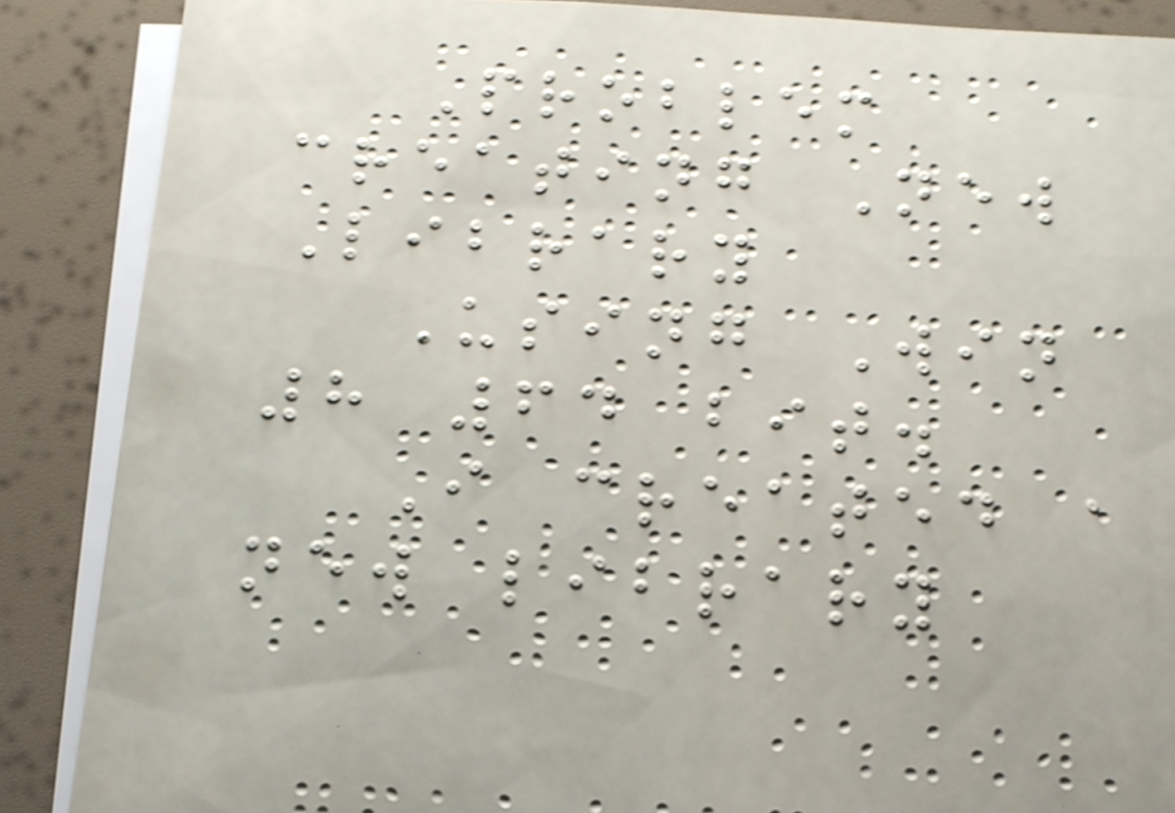Problem
creating New
Library
Using Win
8 64 bit.
I created a
new library
